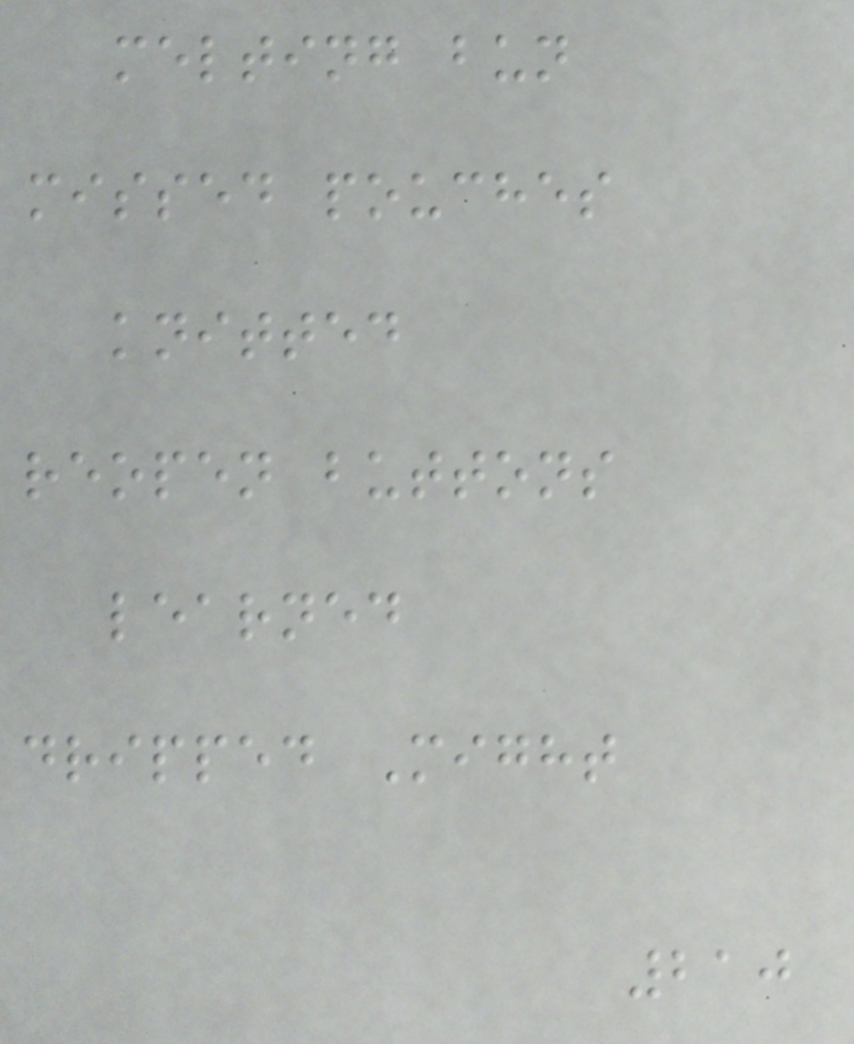melting bun
missed pouches
knitted
reopen buttons
learned
dripped Might
210
